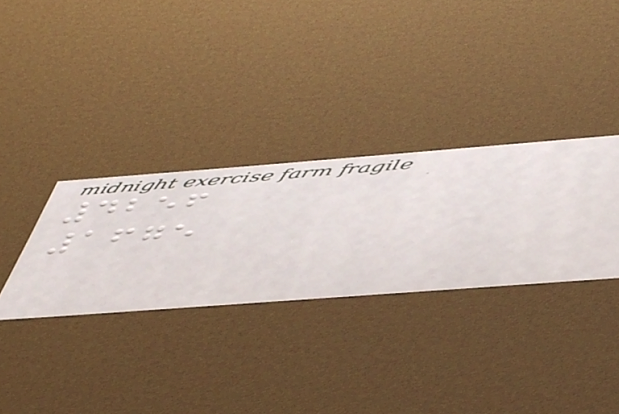4256
1675
